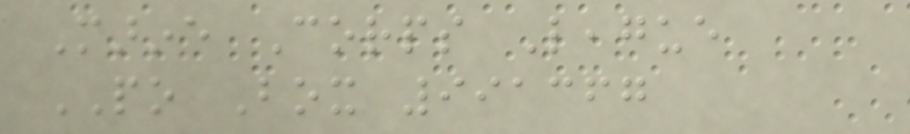Marine Corps League
PO Box 991367
